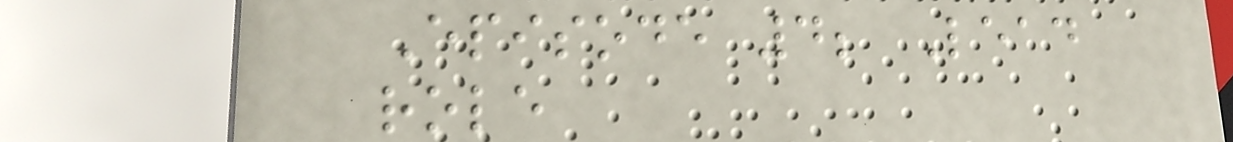Episode 4; Lead
role
